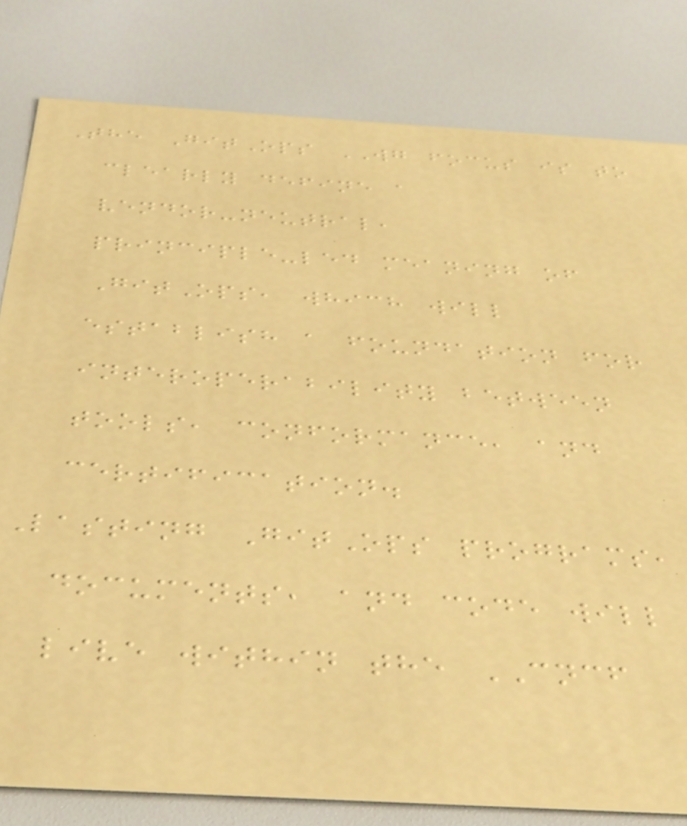The GitOps WG focus is to
clearly define a
vendor-neutral,
principle-led meaning of
GitOps, which will
establish a foundation for
interoperability between
tools, conformance, and
certification.
Lasting GitOps programs,
documents, and code will
live within the CNCF
